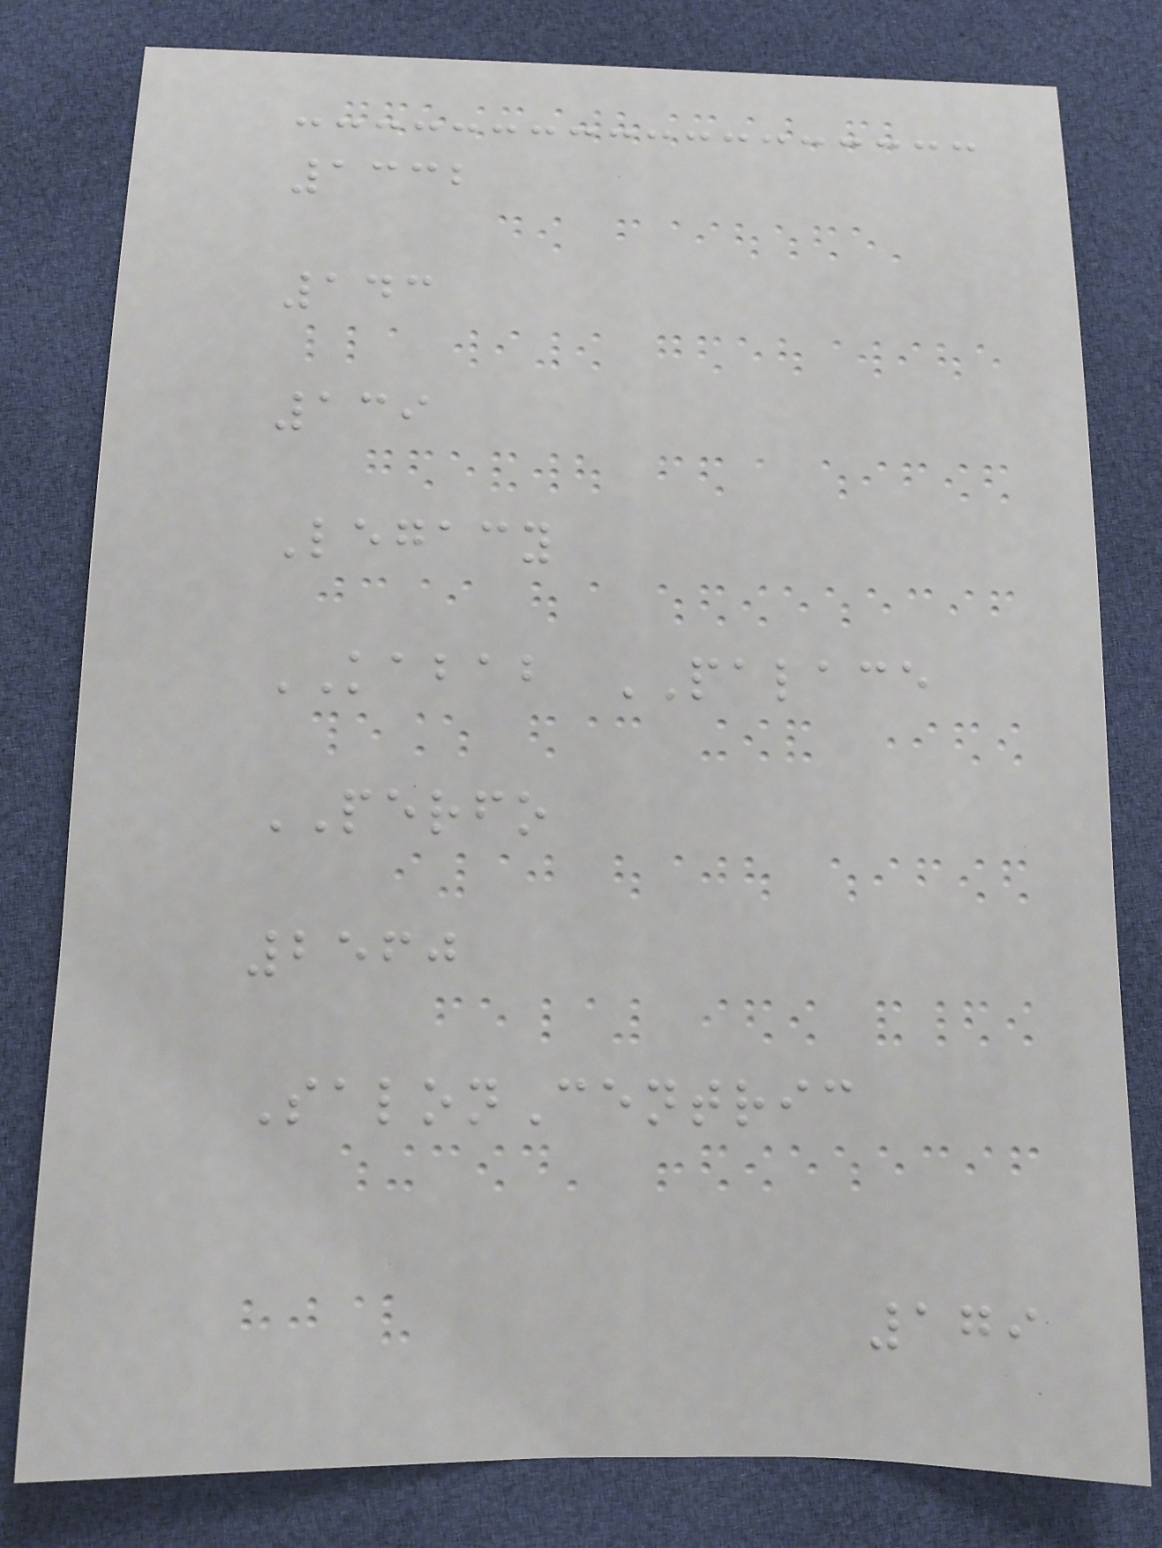1332
143
139
Legacy
KABAB PALACE
PERFO
2560
SalonCentric
179
